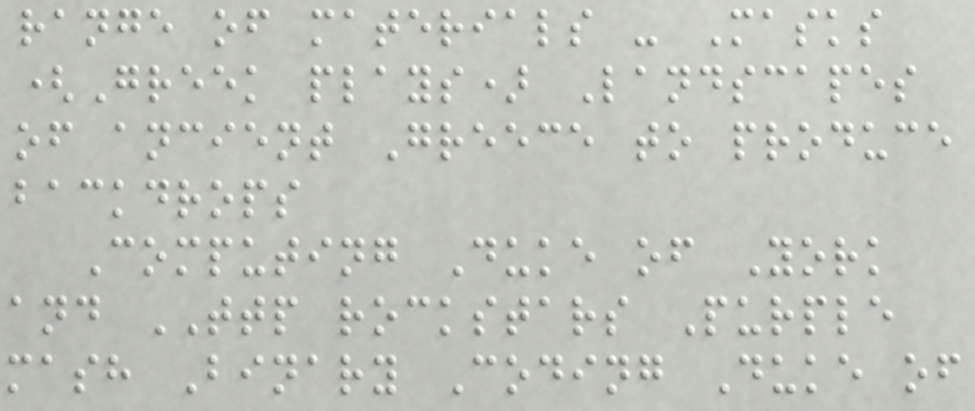range of materials - Masks
(Greek plays) Landscapes
of ancient Greece to produce
backdrops
Computing Duke of York
and TTP rockstars Purple
mash Binary Coding Duke of
